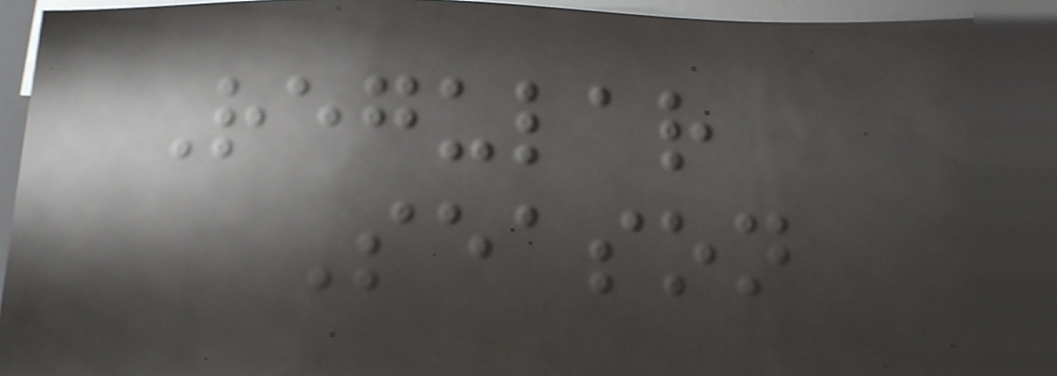Regular
Season
